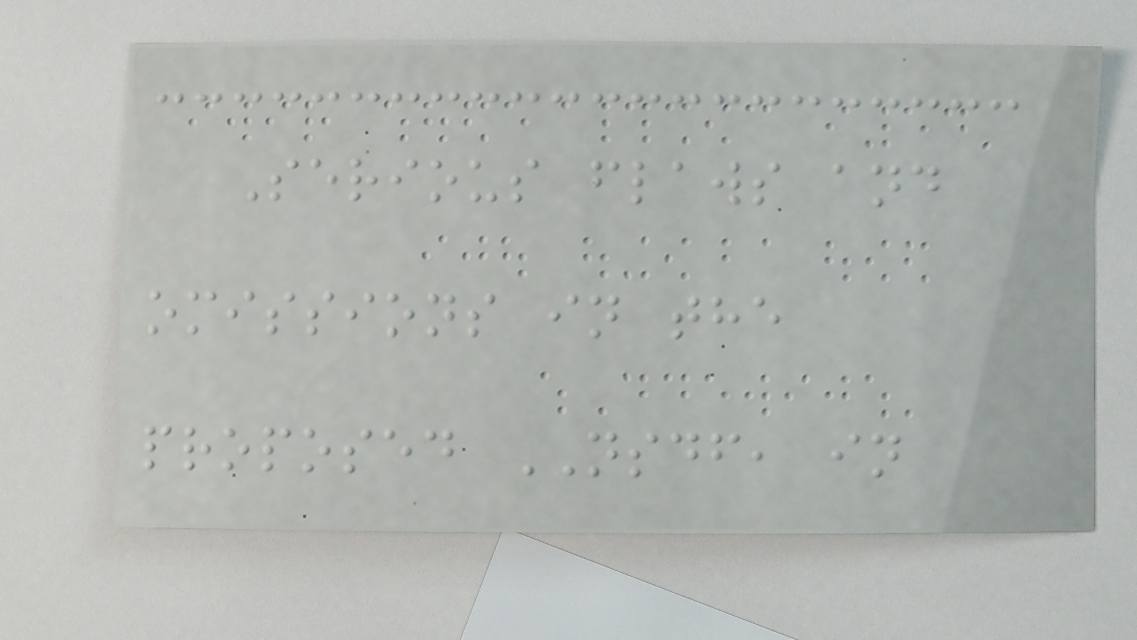Serious flaws and
omissions in the
proposed NSDF, in
